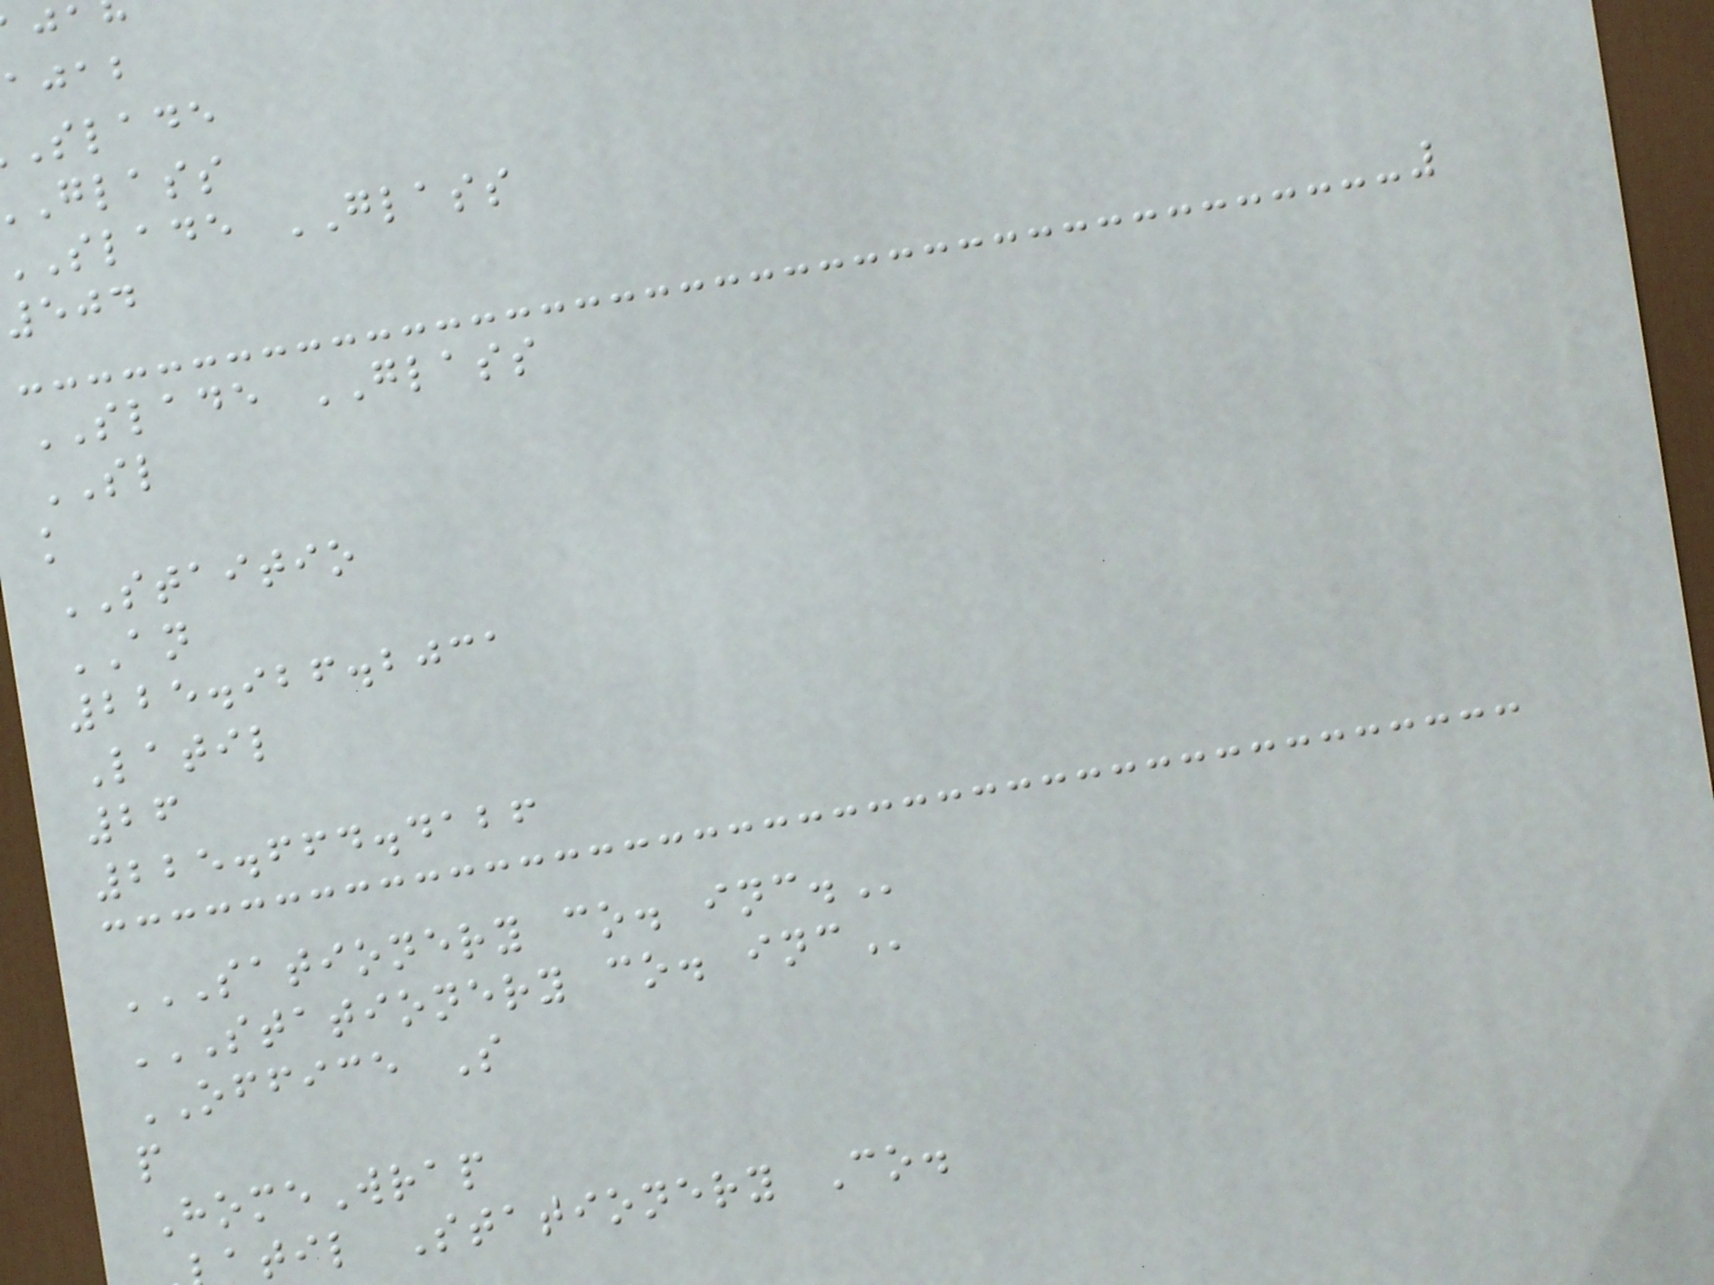ajab
slade
glass
slade GLASS
504
SLADE GLASS
SL
k
STAITIO
AN
225.926.2031
Latil
26
225.664.4126
SATIONERY CO. INC.
STATIONERY CO. INC
OFFICE S
p
HomeWrap
atil Stationery Co.
